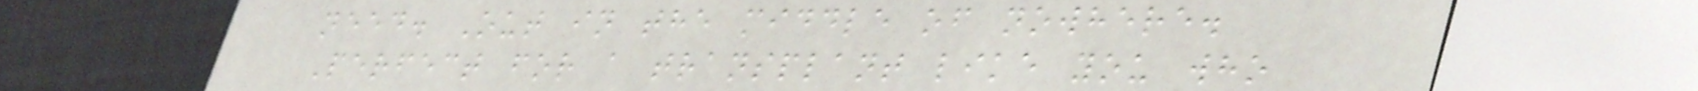need. Out in the middle of nowhere.
Perfect for a transplant like you who
